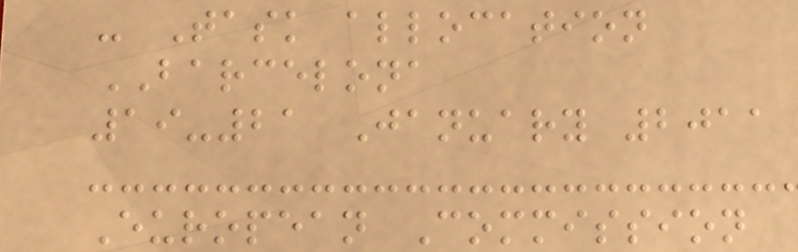- Task allocation
BARCELONA
19-21 January 2011
European Commission
